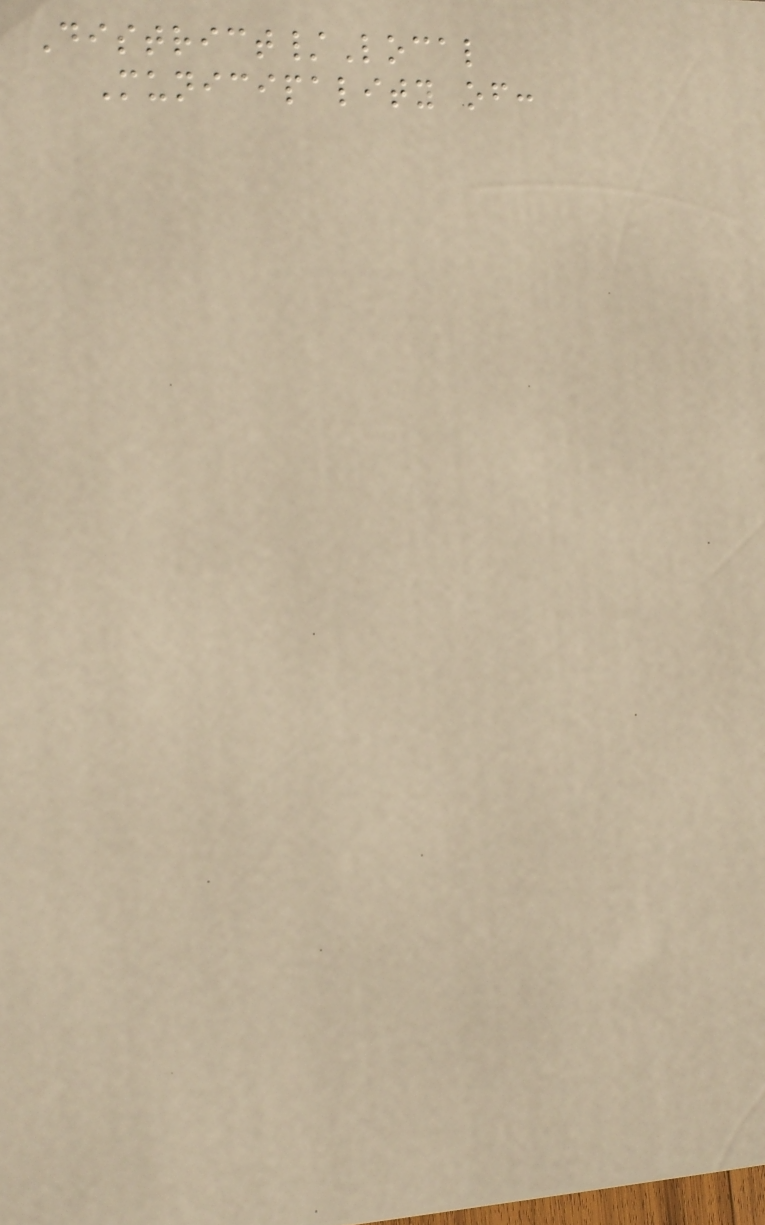District/Local
Municipality of:
